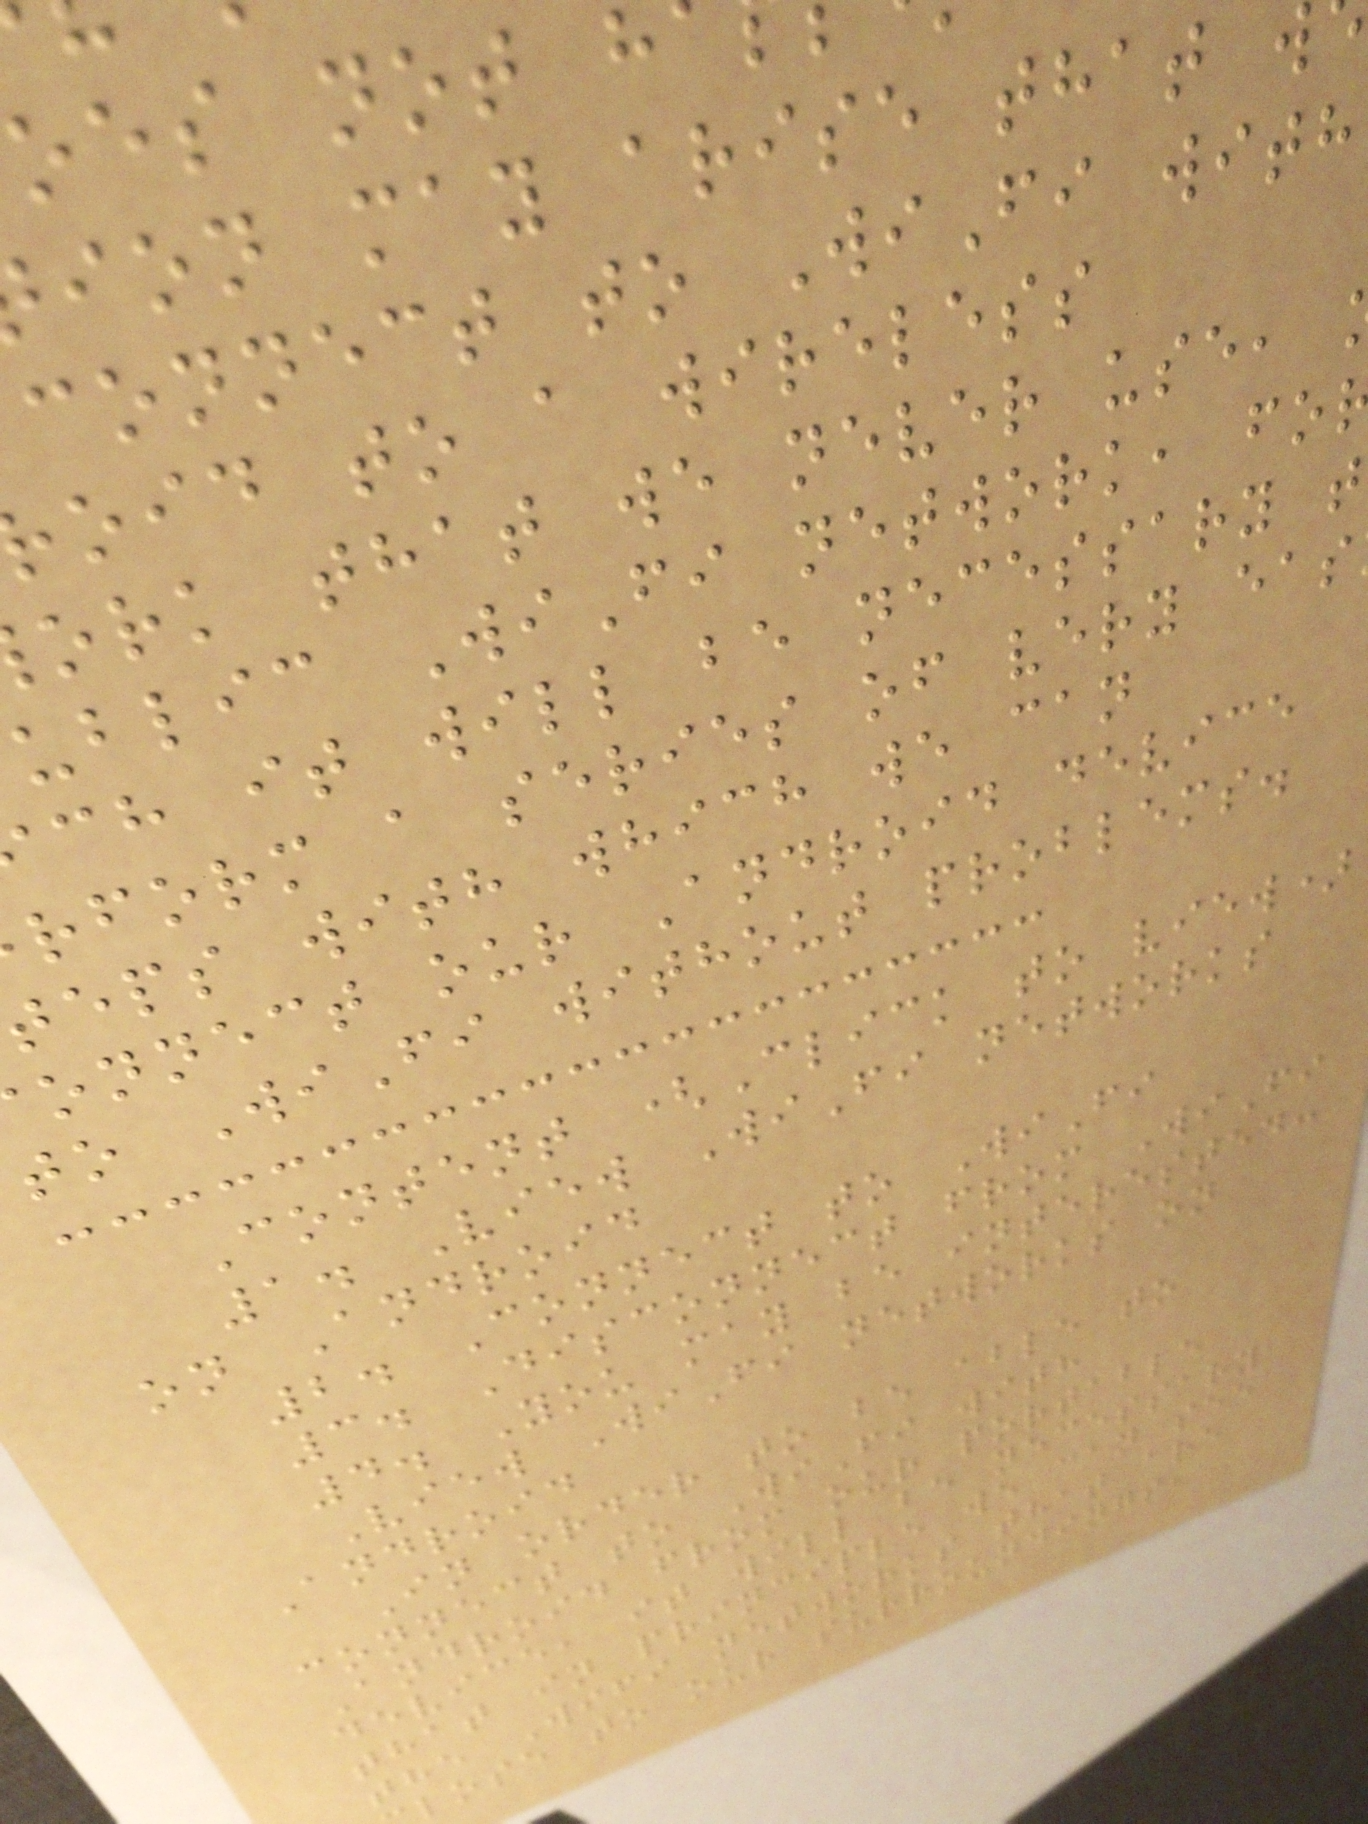oes not h
ion may arise that w
connect to WiFi with
oid to a wireless
ork that we never use,
ublic WiFi network, fo
ch it will be necessary t
rform a series of very eas
eps with which we can
onnect our Android device
to WiFi without problems.
Content (Click to view)
1. View WiFi networks
on Android
2. Connect to WiFi
3. Disconnect from WiFi
4. You may be interested:
View WiFi networks on
Android
In order to be able to
connect to WiFi with
Android from our portable
device, it will be necessary
that in principle we can see
the Wifi networks that are
lose to our surroundings,
